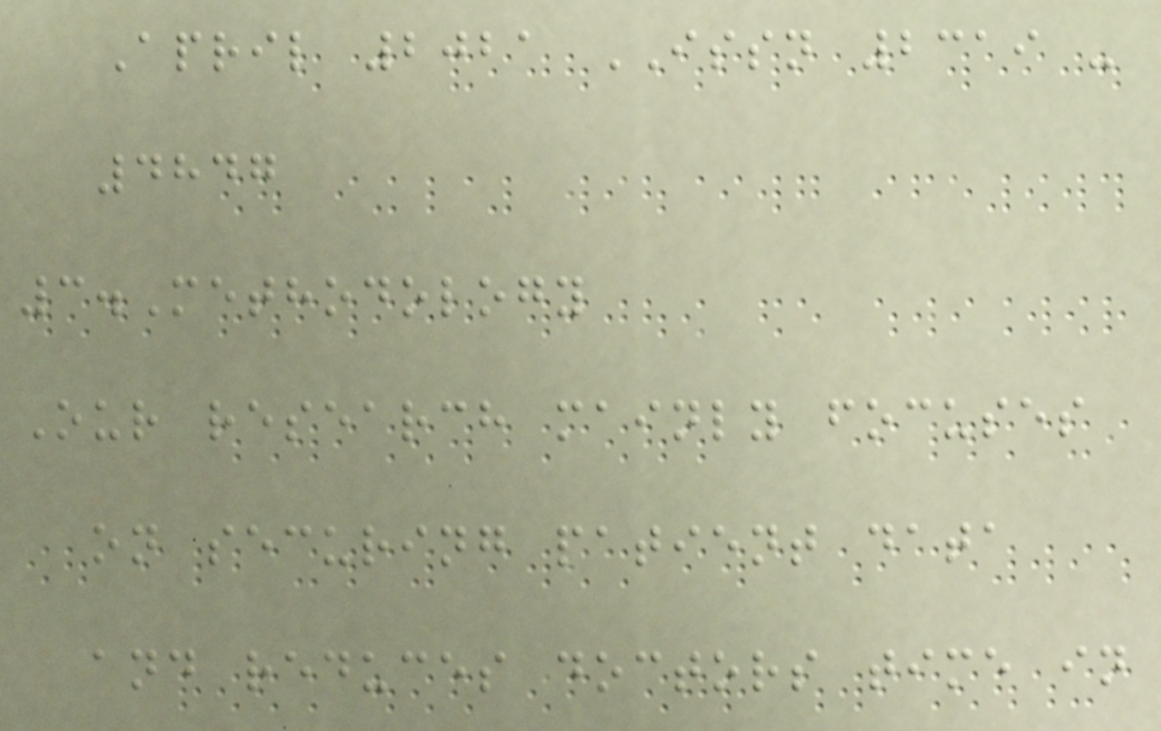April 2021 ISSN 2319 -
4847
3.Methodology
Our research mainly focuses
on securing patient data
and reduces doctors time in
